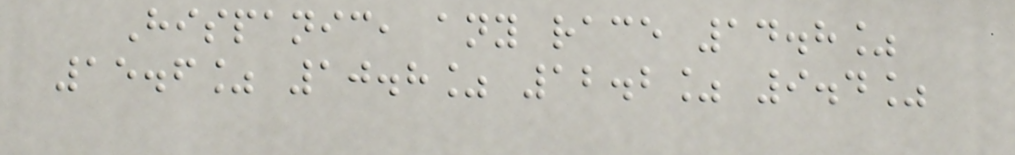Hispanic, any race 14.8%
15.6% 10.8% 12.2% 9.4%
